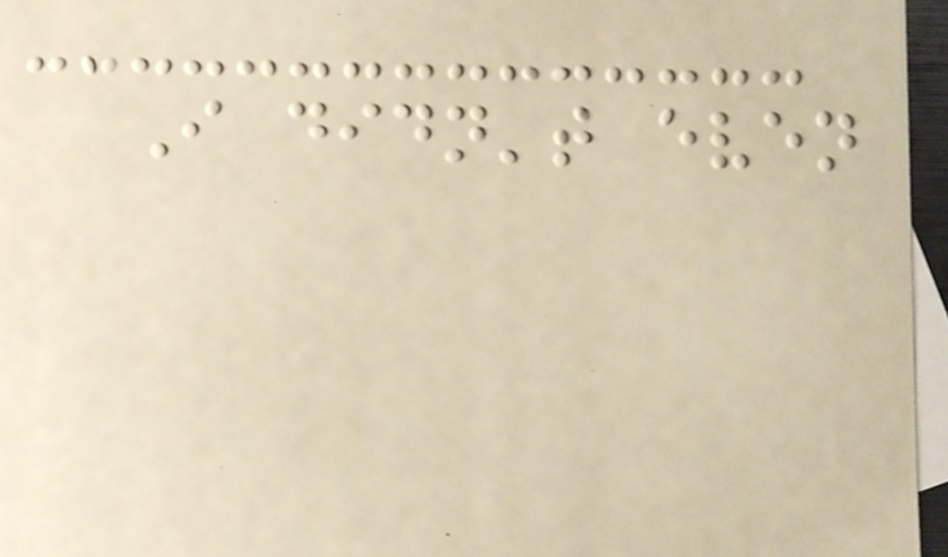I didn't even
